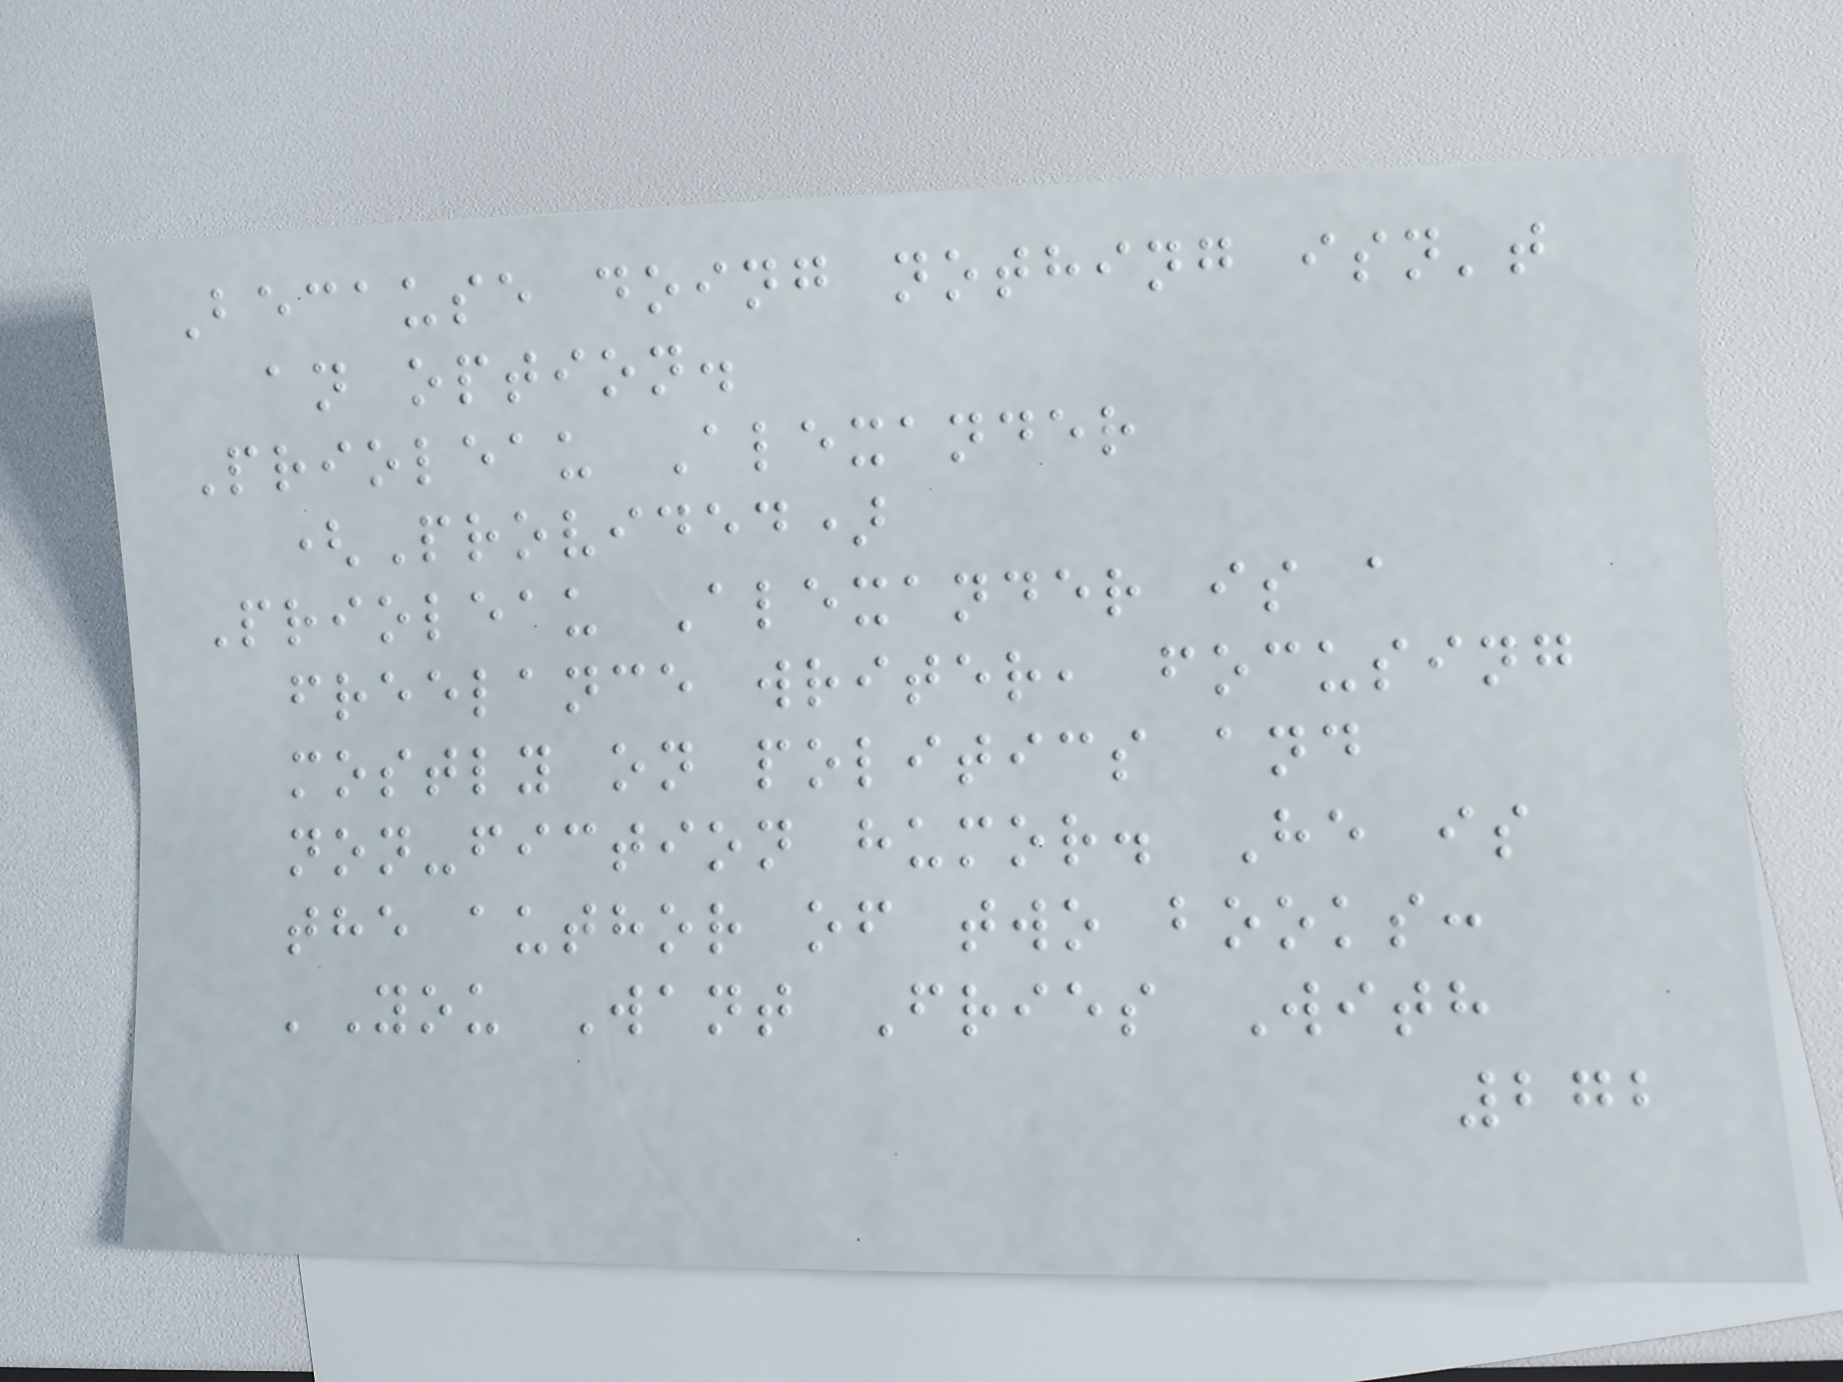Because doing nothing isn't
an option.
Prioleau Alexander
(Provided)
Prioleau Alexander is a
freelance writer, focusing
mostly on politics and
non-fiction humor. He is
the author of two books:
'You Want Fries With
272
